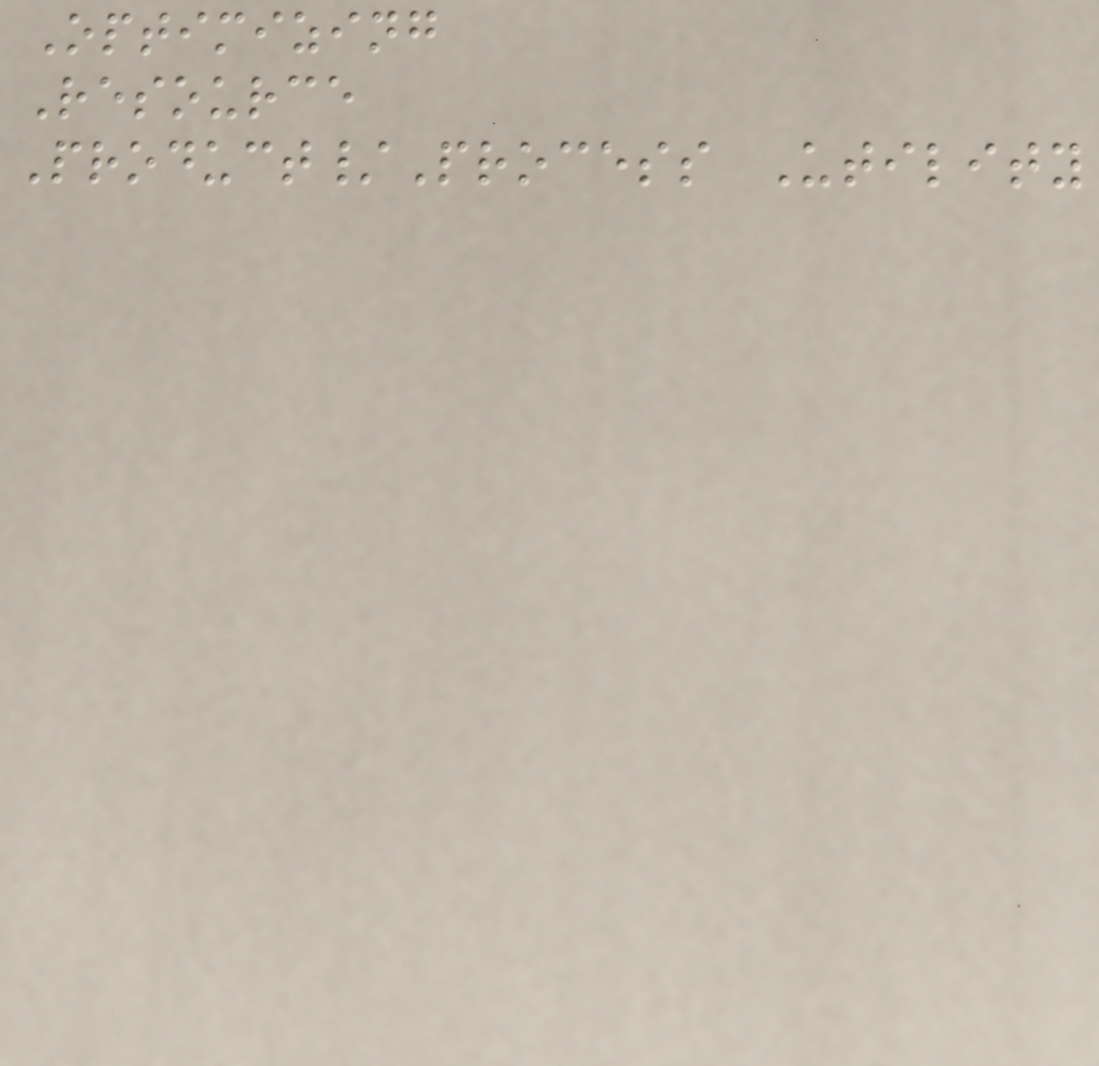Optimizing
Resource
Product/Process Utility
